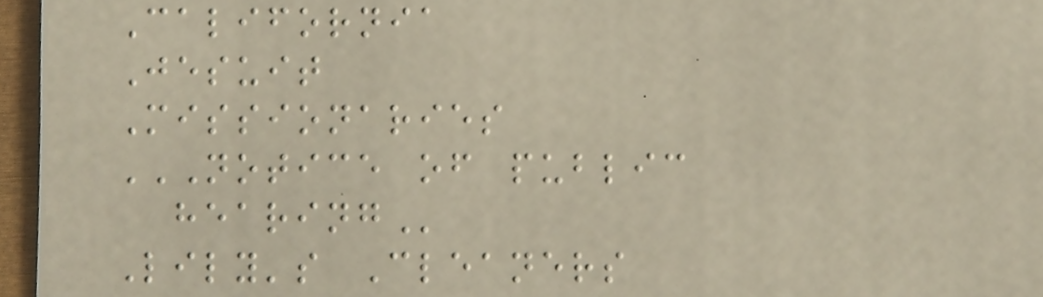California
Jesuit
Missionaries
NOTICE OF PUBLIC
HEARING
Lily's Cleaners
